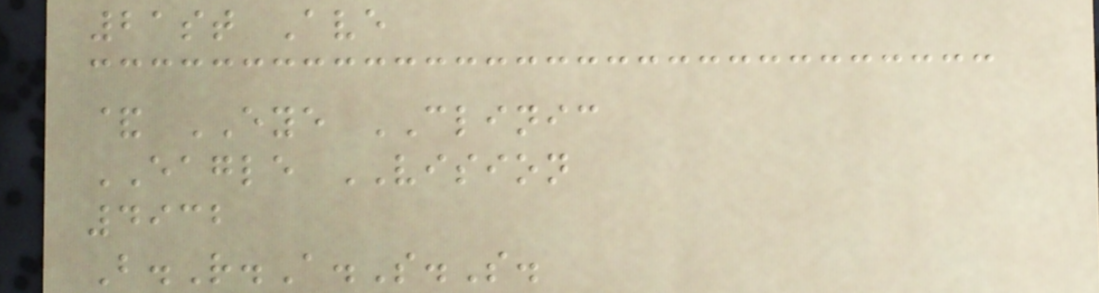21st Ave
& EYE CLINIC
EAGLE VISION
4932
B.R.A.S.S.
